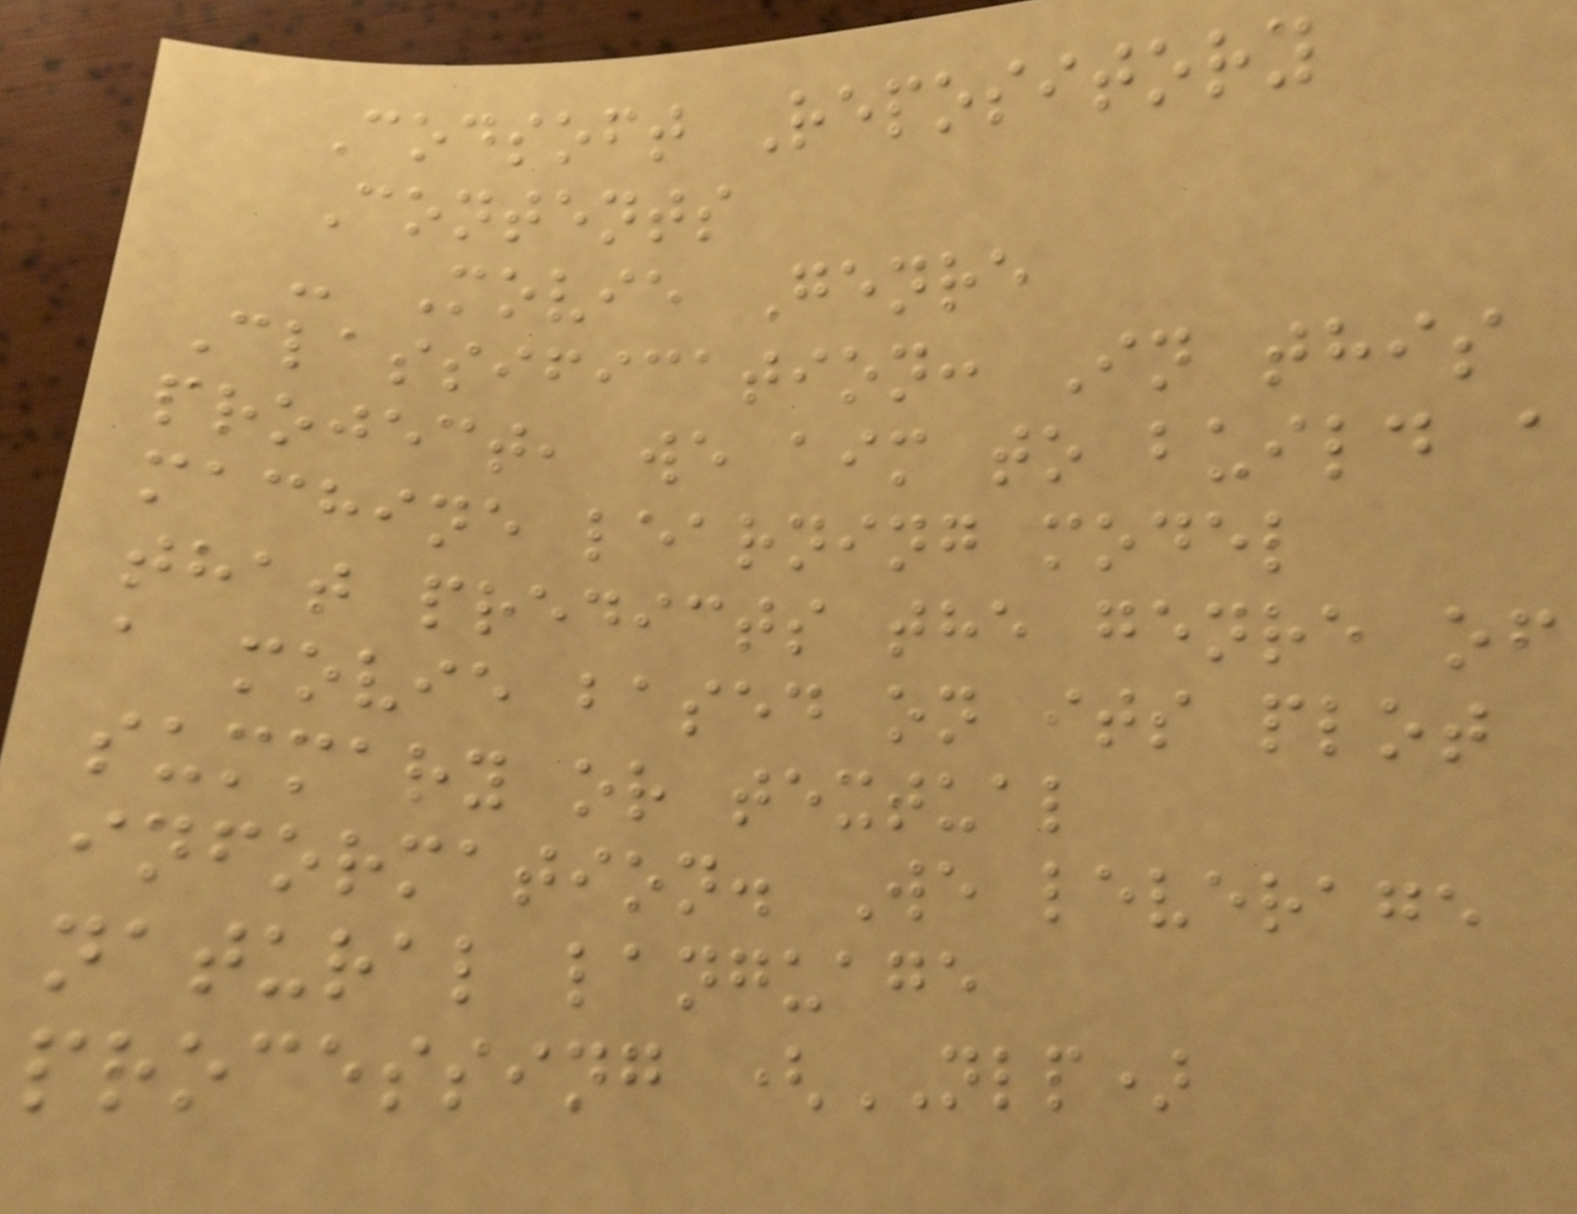Codsoft Repository
Contents
- Movie Genre
Classification: In this
project, we aim to build a
machine learning model
that predicts the genre of
a movie based on its plot
summary or textual
information. We leverage
natural language
processing (NLP)
